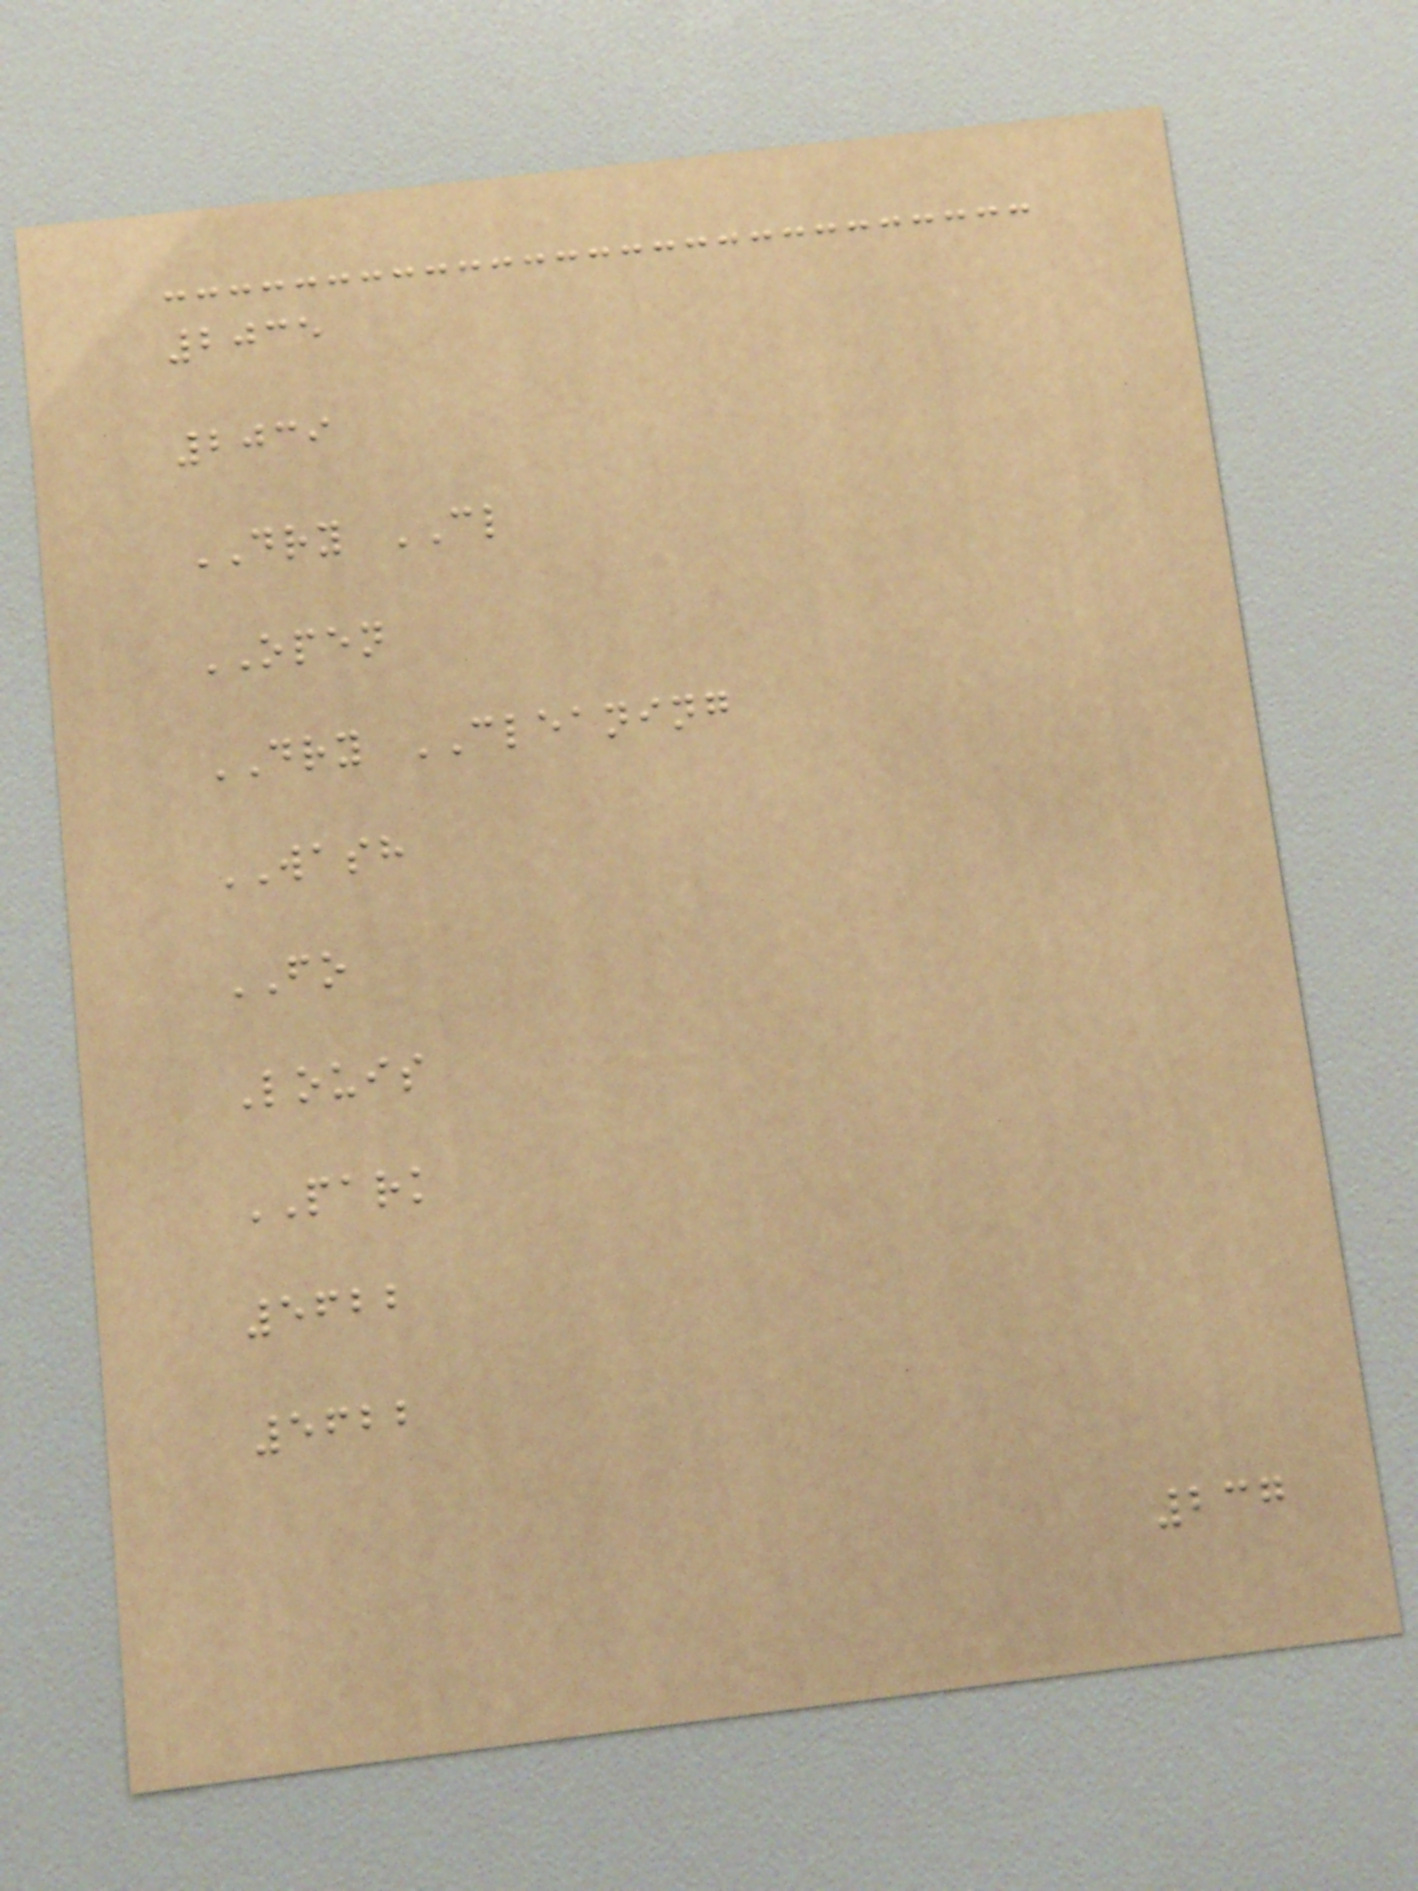2035
2039
DRY CL
OPEN
DRY CLEANING
WASH
FO
Louis
PARK
5622
5622
237
